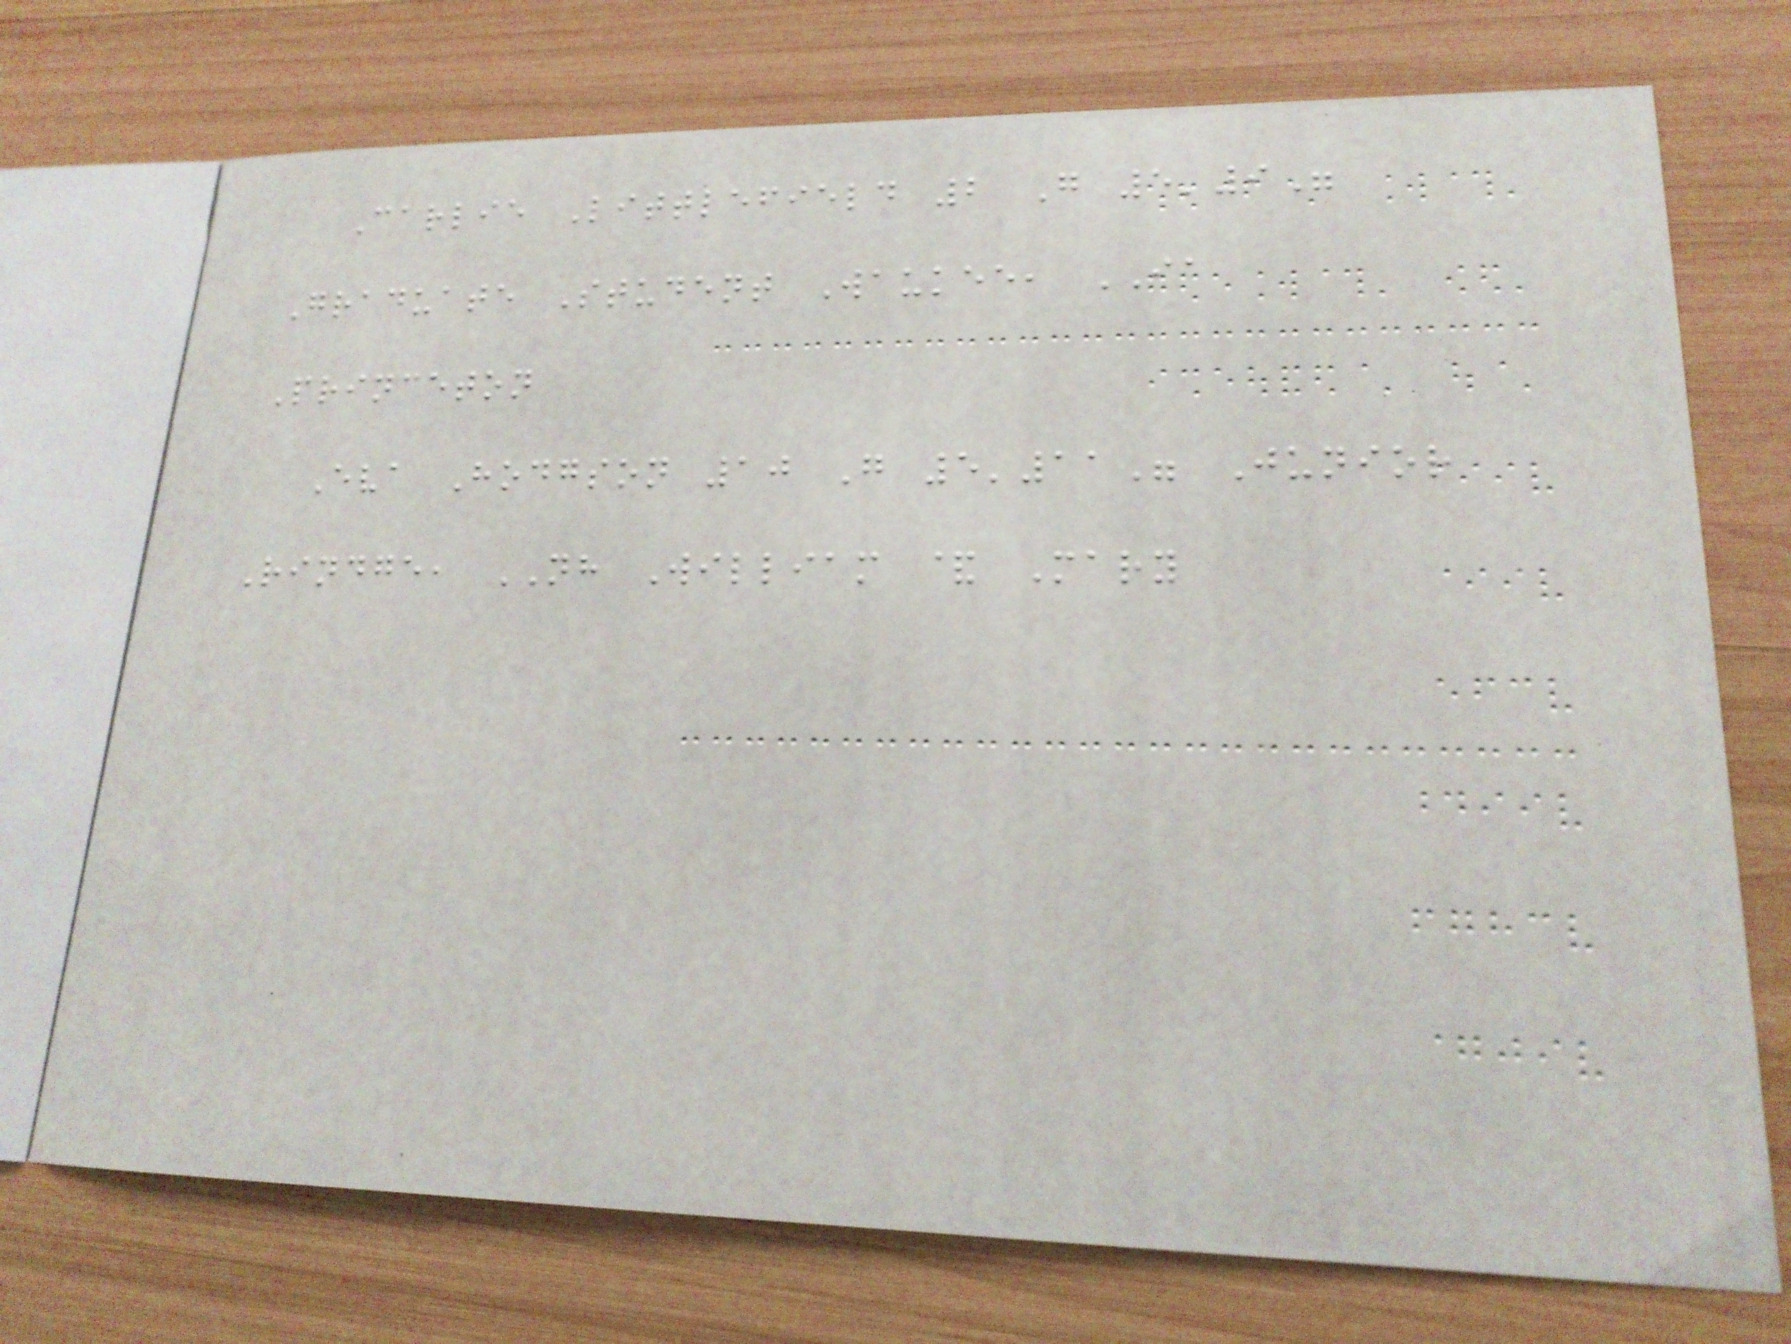Carlie Littlefield 2 G 5'9"
Graduate Student Waukee, IA
Princeton
Eva Hodgson 10 G 5'11" Junior
Rindge, NH William & Mary
